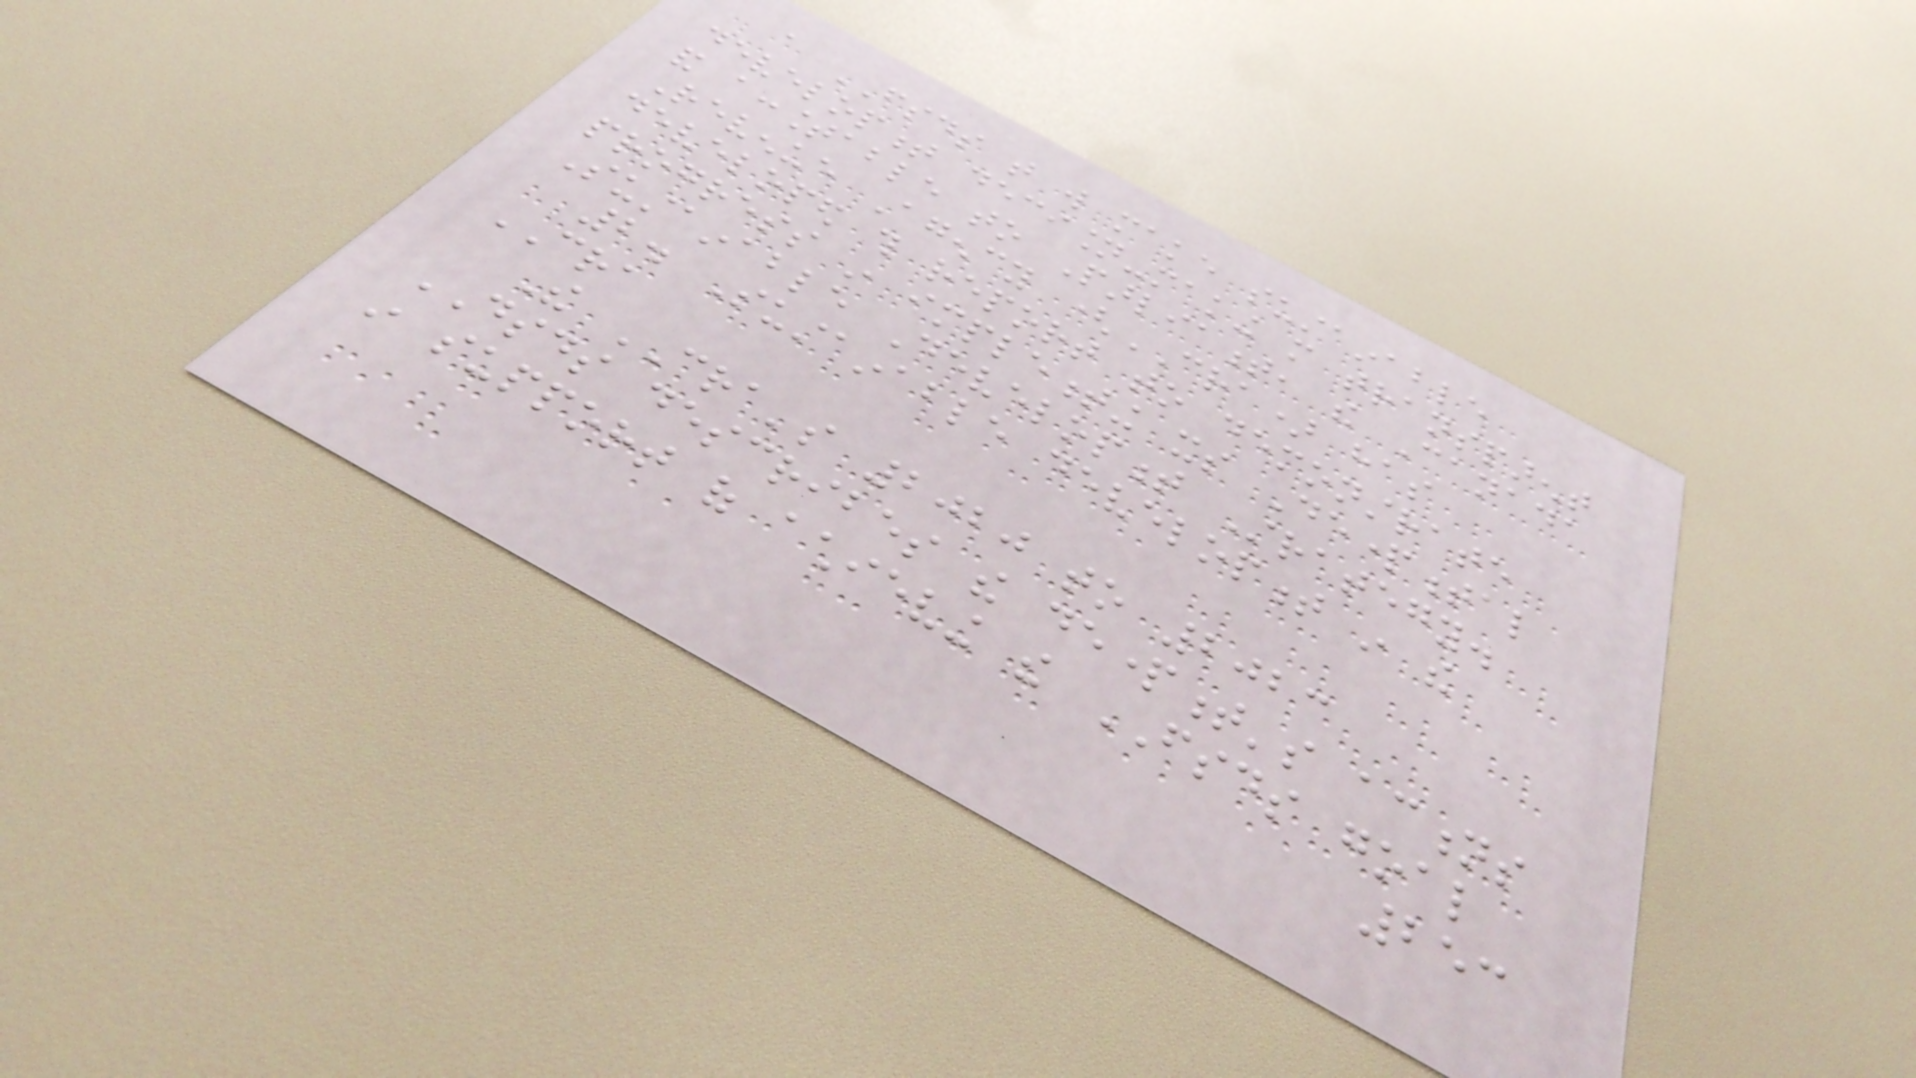a FSDS that will make sustainable
development decision-making more transparent
and accountable to Parliament, the Canada
Revenue Agency (CRA) has
developed this report to demonstrate
progress in implementing its Departmental
Sustainable Development Strategy.
2. Sustainable development in the
CRA
The CRA's 2020 to 2023
DSDS describes the department's actions
in support of achieving the FSDS goal
253
